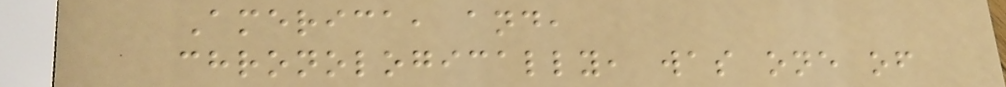America, and,
chronologically, was one of
